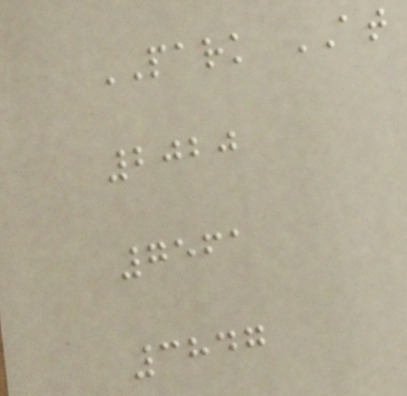PARK AT
2020
7561
3847
